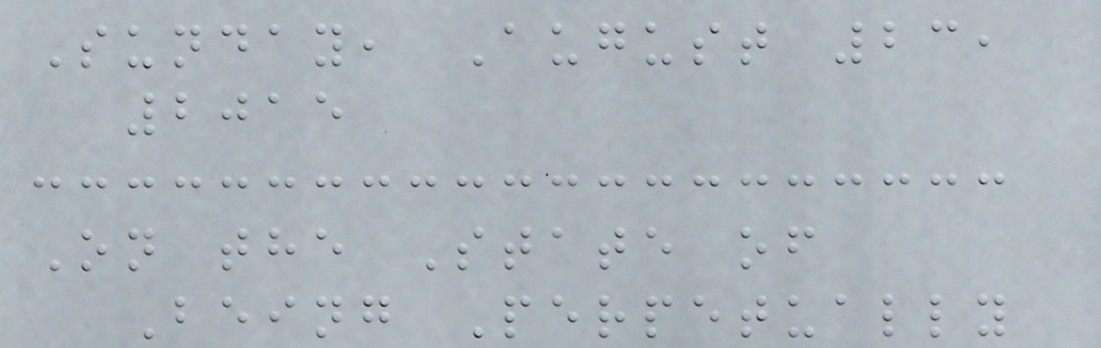Sunday, August 23,
2015
On the State of
Being Perpetually
